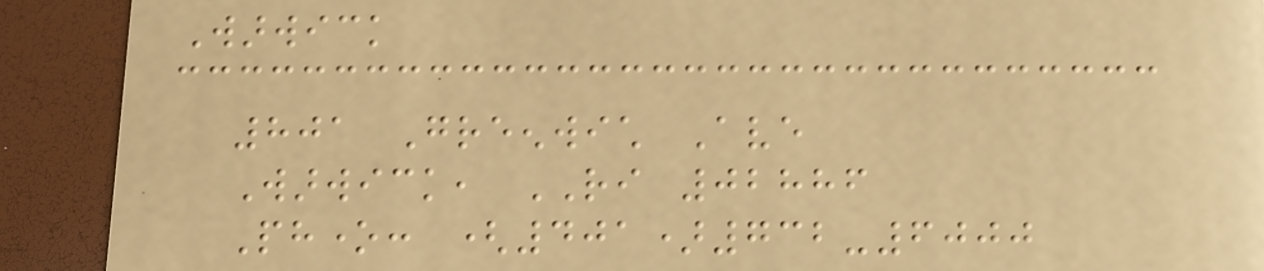Warwick
801 Greenwich Ave
Warwick, RI 02886
Phone: (401)732-6000
